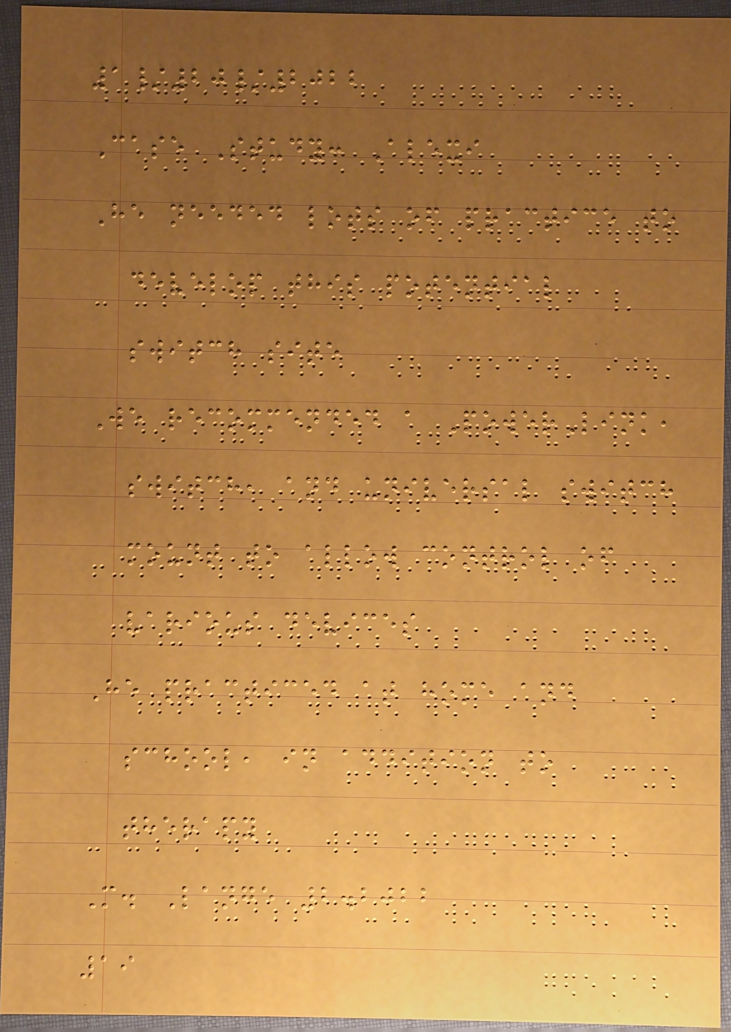1/20/2022
Case Study: Alexi
He needed lots of practice to
develop this potential
switch site
We recommended a PowerLink,
switch, and universal switch
mount to allow control of
various devices
He practiced at home and
school, in addition to
therapy
M. Lange 2.2022
19
